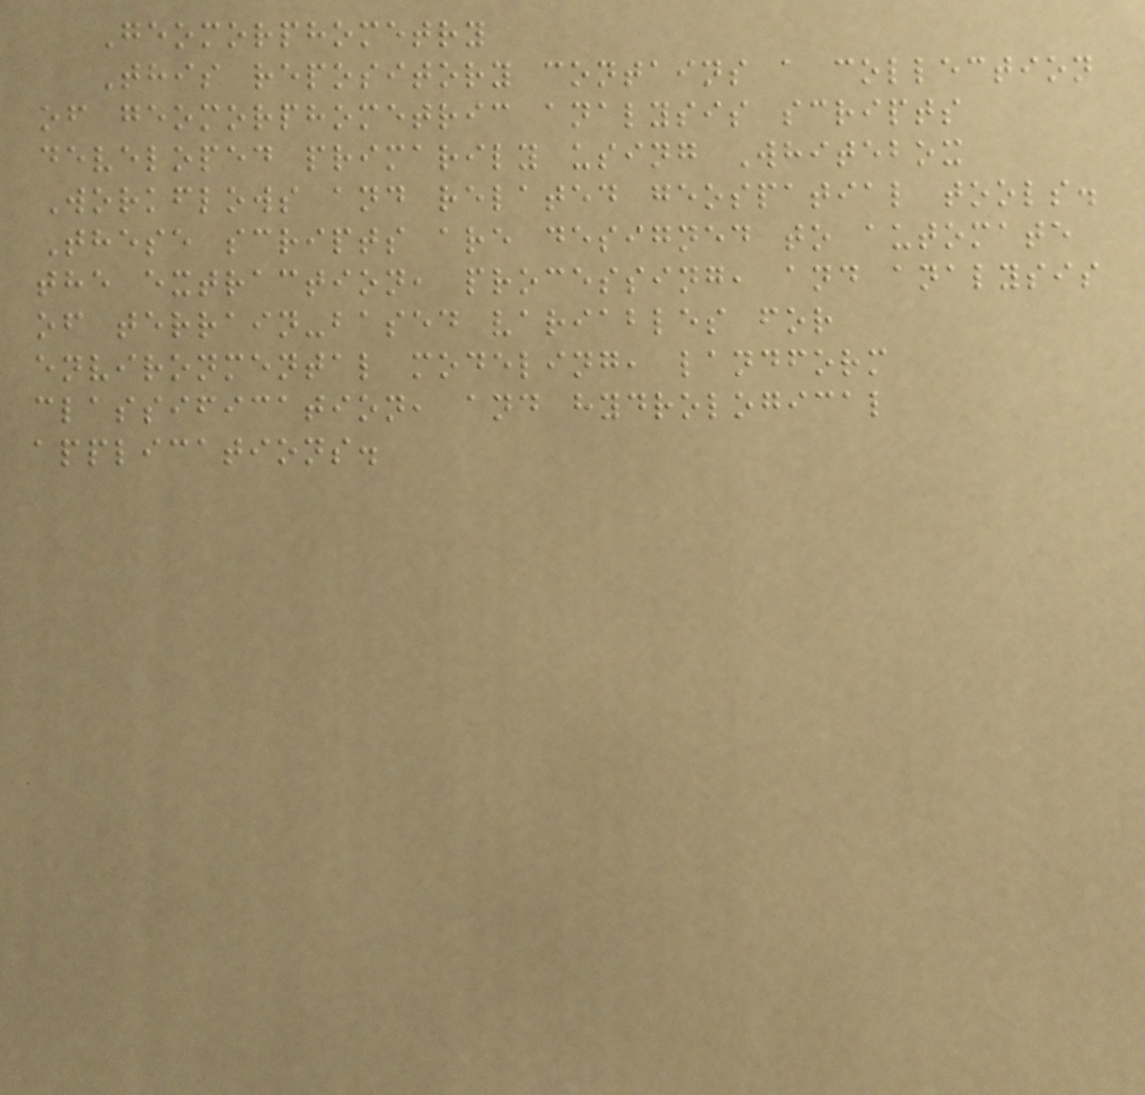Geomorphometry
This repository contains a collection
of geomorphometric analysis scripts
developed primarily using Whitebox
Workflows and related geospatial tools.
These scripts are designed to automate
the extraction, processing, and analysis
of terrain-based variables for
environmental modeling, landform
classification, and hydrological
applications.
